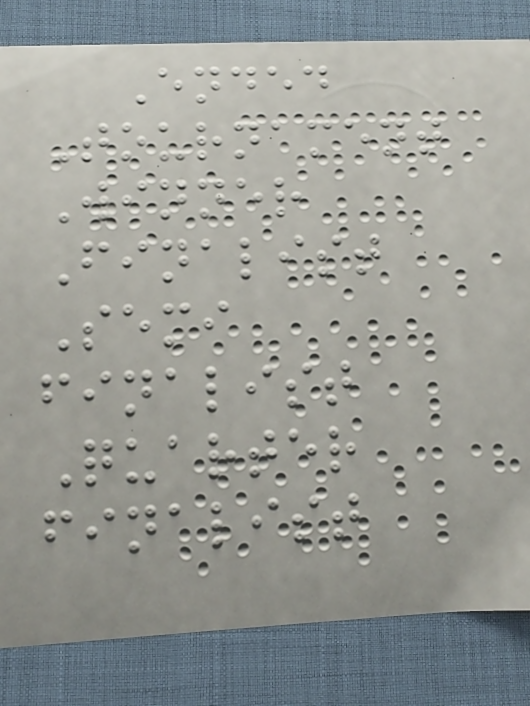Ended
Tournament
Winner
Finalist
Semi
finalist
Quarter
finalist
